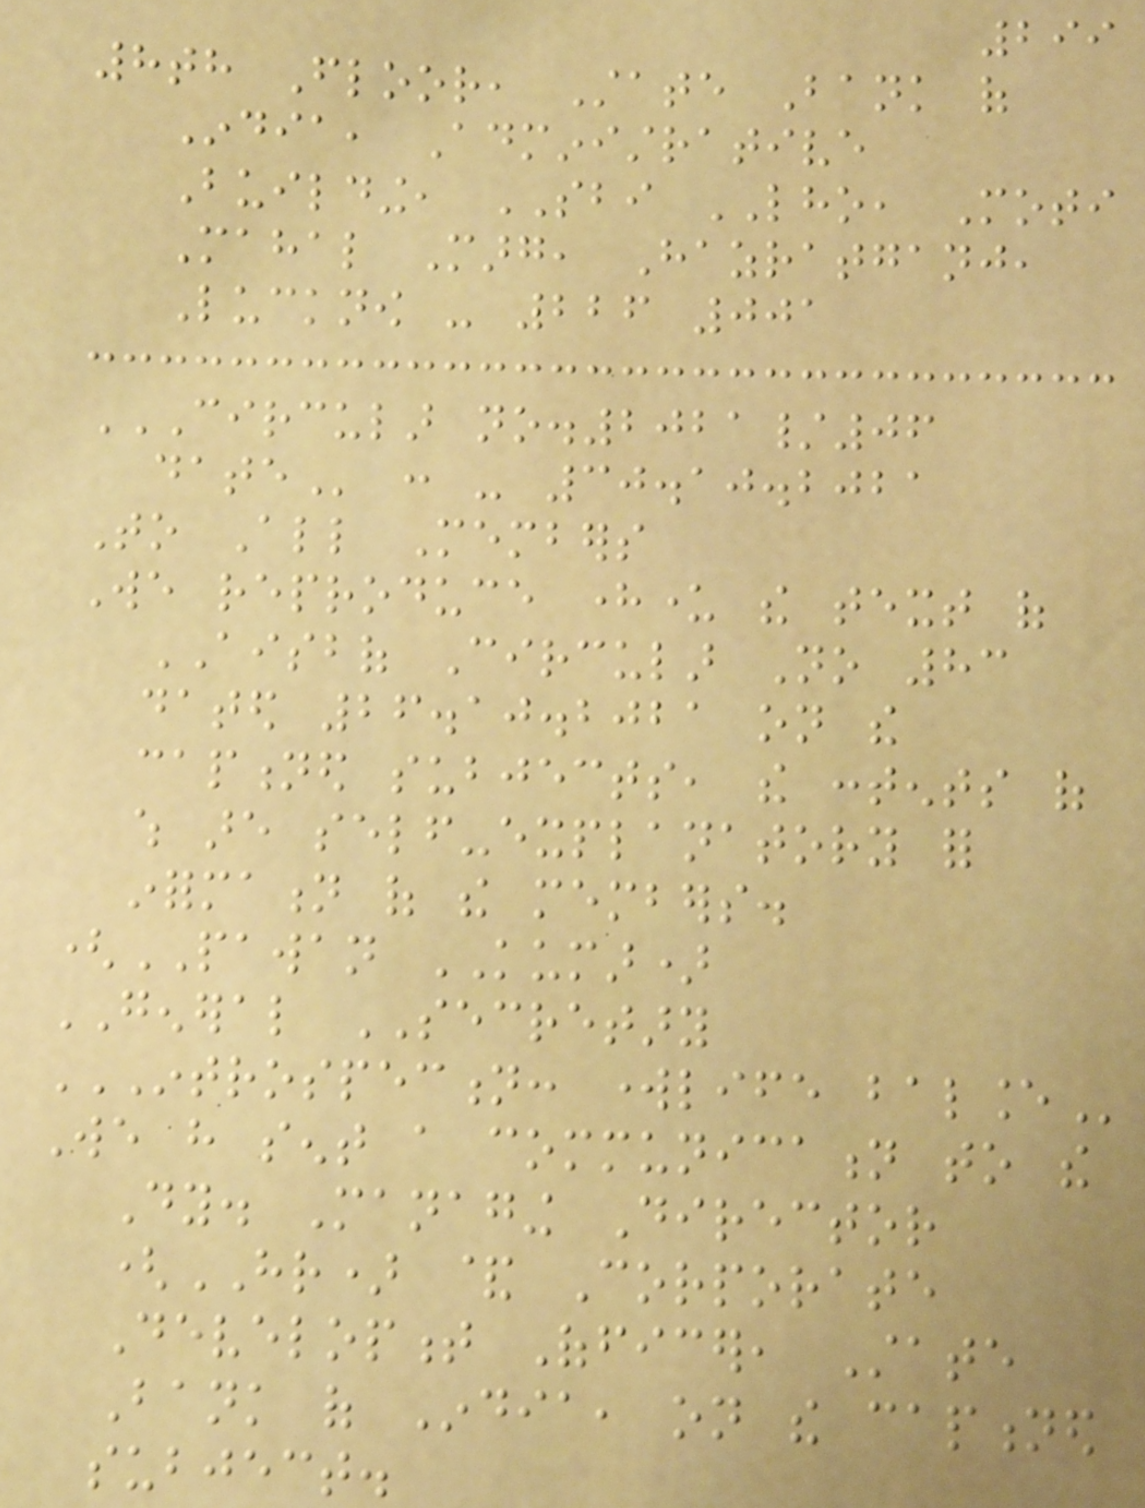299
8th Floor, State Bank of
India, Administrative
Building, SBI LHO, Moti
Mahal Marg, Hazratganj,
Lucknow - 226 001
CIRCULAR NO.2021/06
DATE : - 30.10.2021
To All Members
We reproduce hereunder the text of
AISBOF Circular No 83
dated 26.10.2021 on the
captioned subjects, the contents of
which are self-explanatory for
information of the members.
(PAWAN KUMAR)
GENERAL SECRETARY
INTROSPECTION: WORKLIFE BALANCE
We have sent a communication to the
Dy. Managing Director
(HR) & Corporate
Development Officer, State
Bank of India, on the captioned
subject.
